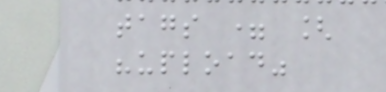tags = [
"upload"
